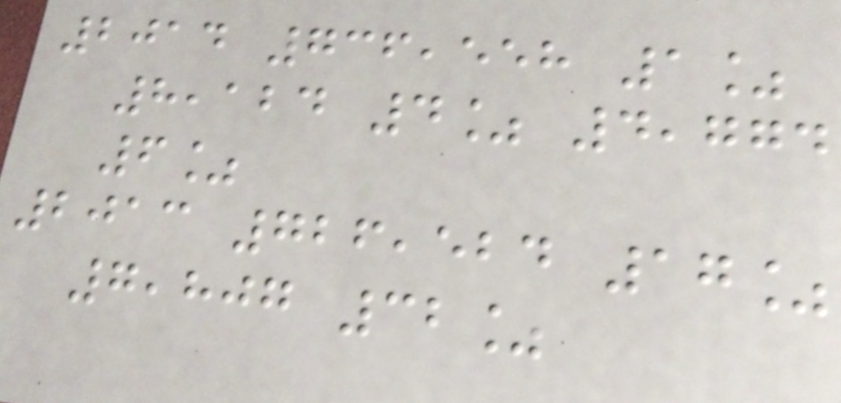2014 736,558 1%
8,124 4% 4,774
6%
2013 726,524 17%
7,807 32%
